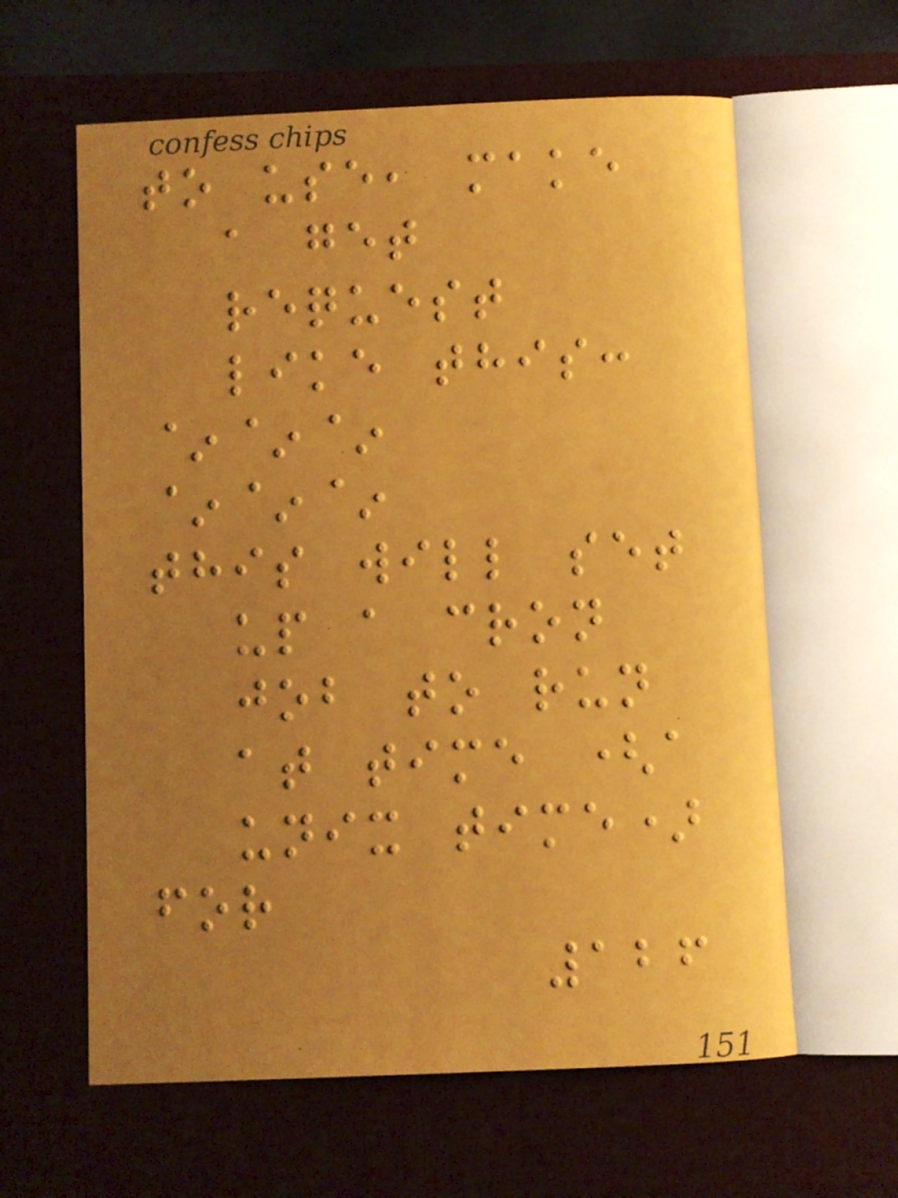to use, make
a get
request
like this:
~~~
~~~
this will set
up a cron
job to run
at time (a
unix time)
for
126
